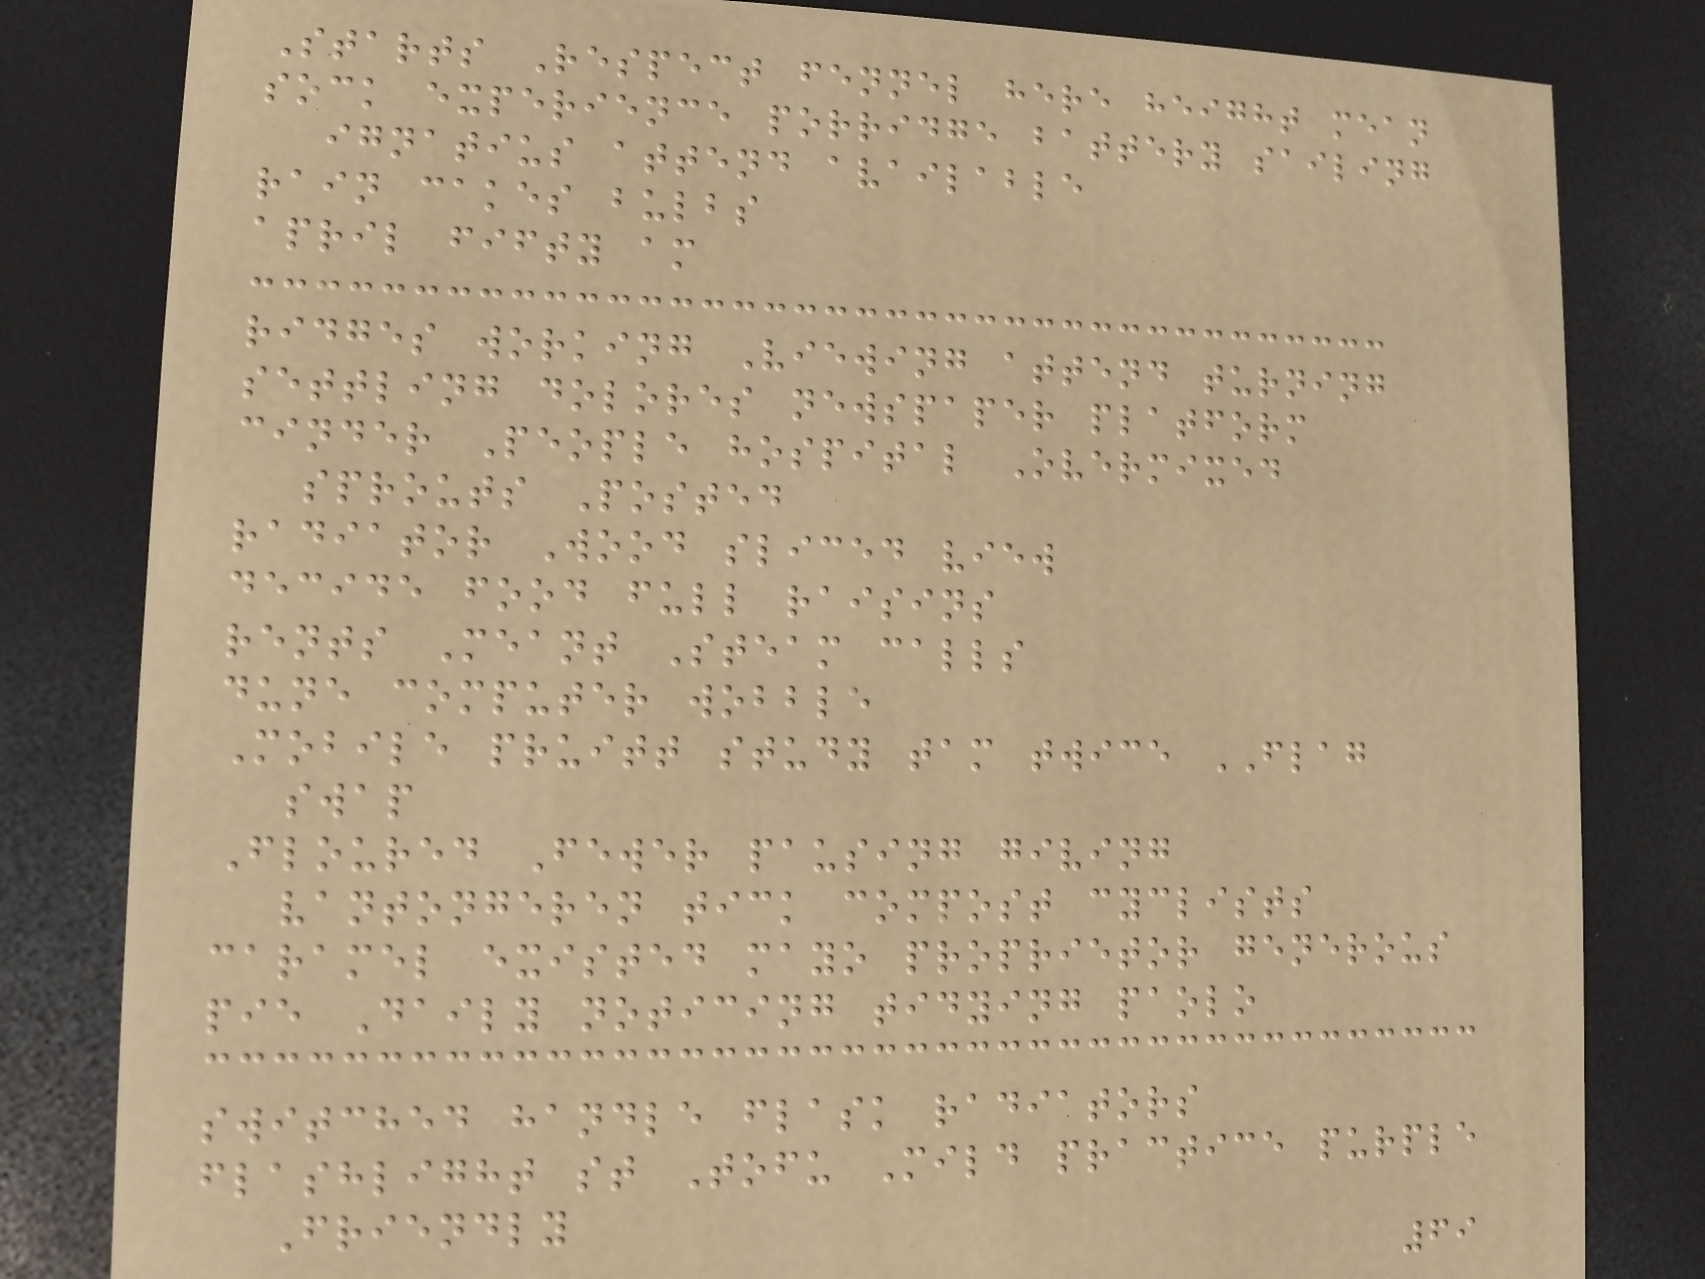Starts Respect fennel here height mean
sock experience porridge battery sailing
ignatius attend available
rain cakes bulbs
april fifty am
ridges working Viewing attend turning
settling dolores newspaper platform
cinder People hospital Overmixed
sprouts Posted
radiator Wood sliced view
decide food full raisins
rents Meant Steam calls
dune computer wobble
Mobile pruitt study tam twice FLAG
swap
Floured Fewer pausing giving
vantongeren tick compost cyclists
caramel existed mayo proprietor generous
pie Daily noticing tidying paolo
switched handle flask radiators
flashlight st Tofu Mild practice purple
Friendly
69
